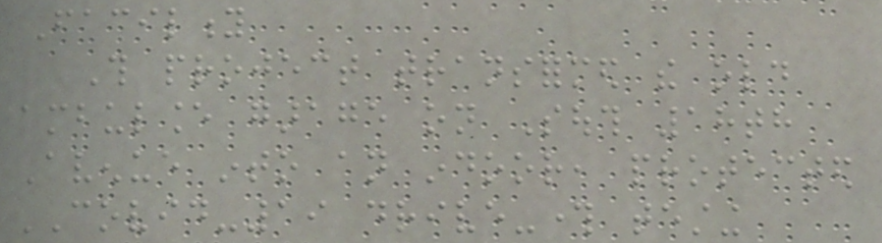Facility
This project transformed the old
ambulance garage on South 18th
Avenue into an indoor, protected
COVID-19 drive-through testing
